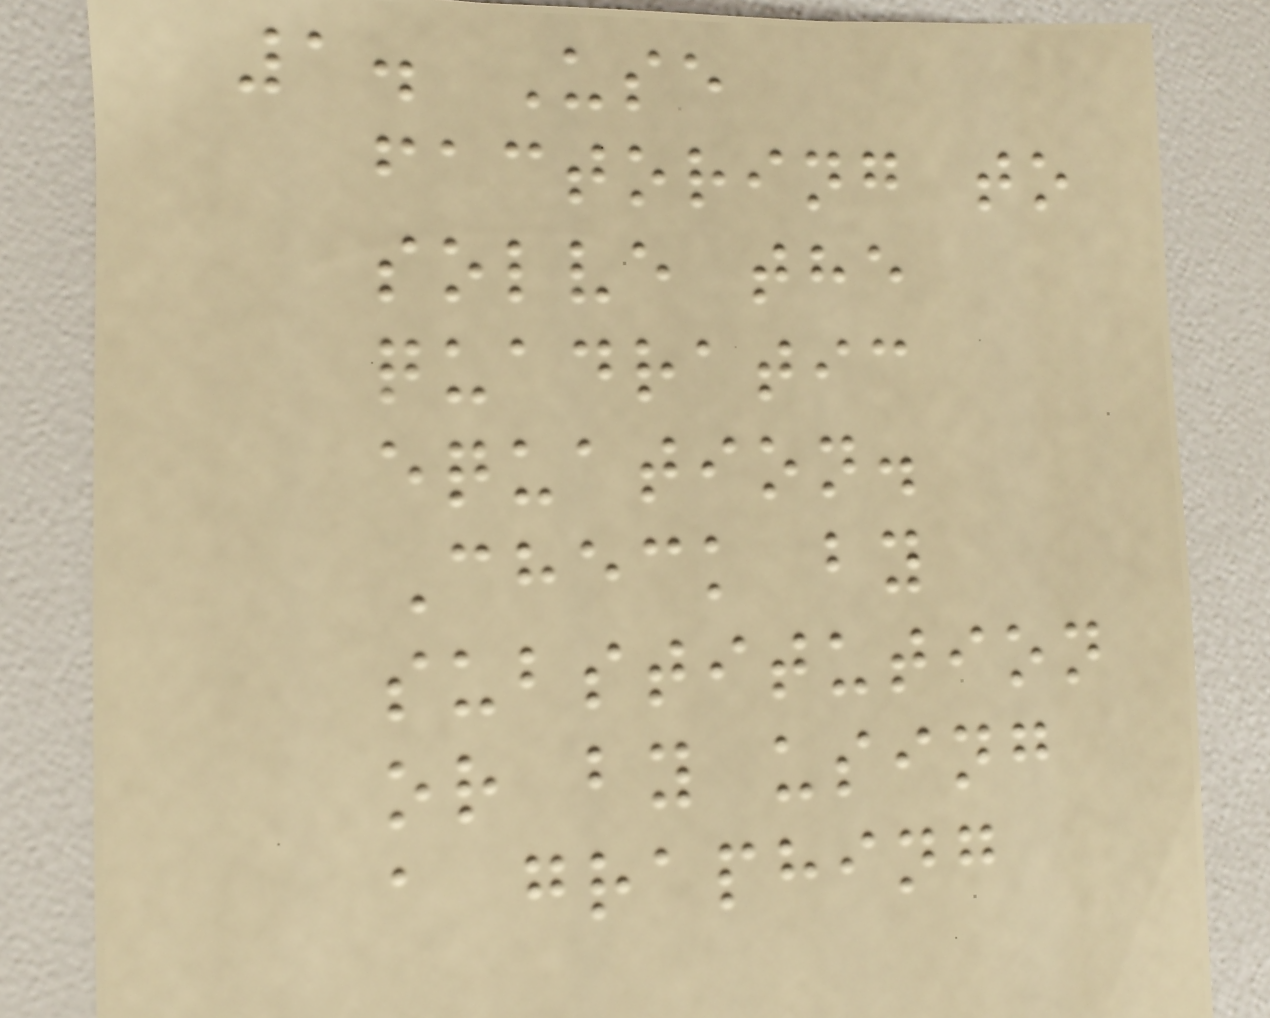1. Use
factoring to
solve the
quadratic
equation.
Check by
substitution
or by using
a graphing
